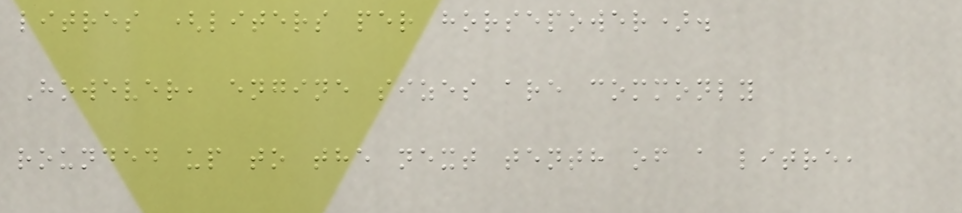litres (liters per horsepower).
However, engine sizes are commonly
rounded up to the next tenth of a litre,
